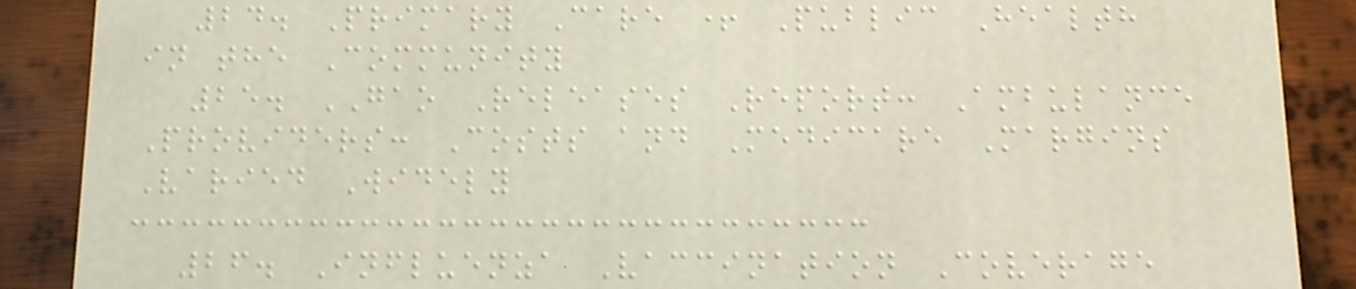24. Primary Care + Public Health
in the Community
25. GAO Releases Report: Ambulance
Providers: Costs and Medicare Margins
Varied Widely
26. Influenza Vaccination Coverage
